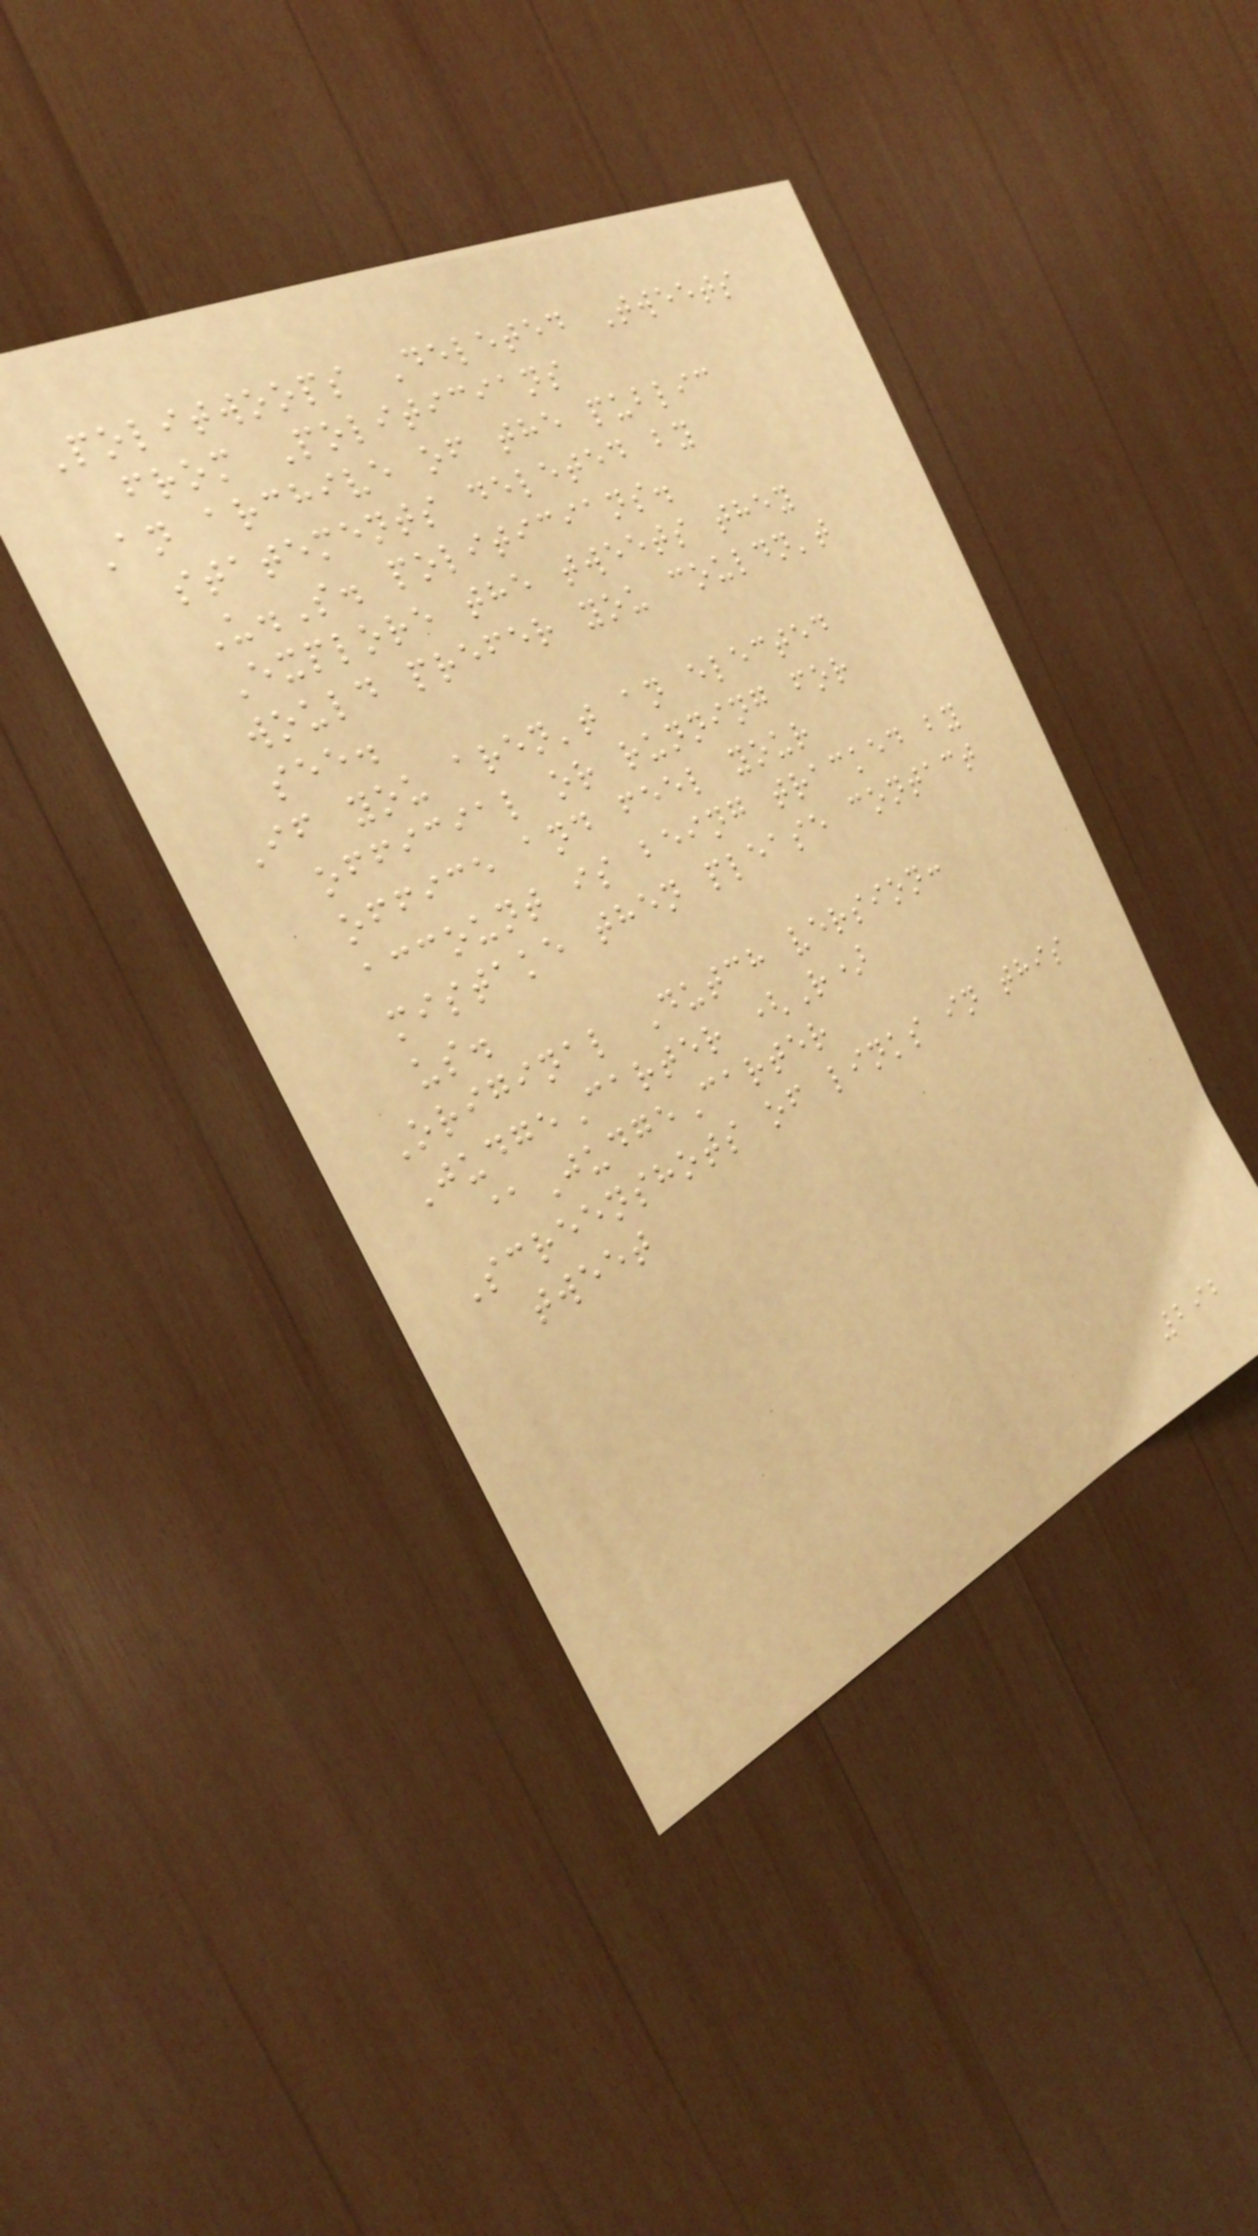Politwoops Deleted Tweets
from Politicians
An archive of the public
statements deleted by
U.S. politicians.
Explore the tweets they
would prefer you couldn't
see.
If you aren't an elected
official or running for
office and feel your
account is being tracked by
mistake then please contact
us.
Original Dutch version:
JudgeCarter (R)
@JudgeCarter
Screenshots of links in this
tweet
292
